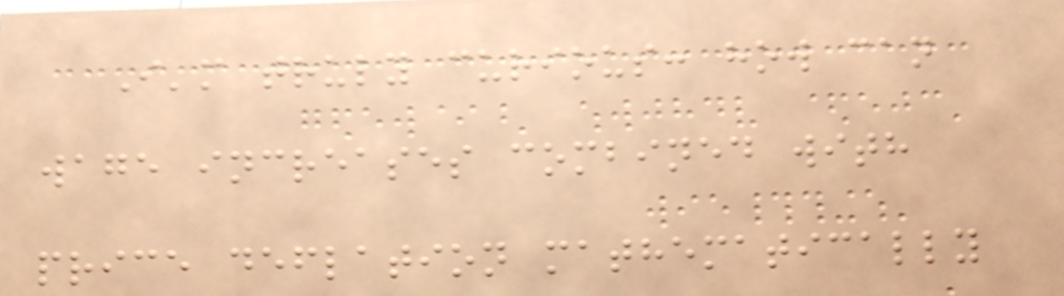I'm truly curious: how can
wage increases combined with
price deflation mathematically
